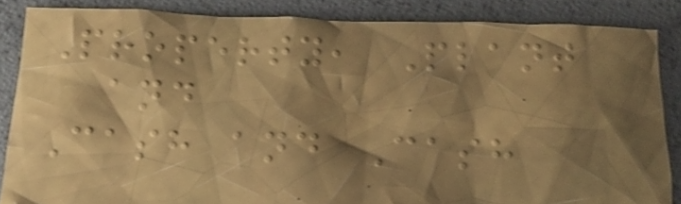Property, Plant
and
Cash and Cash
